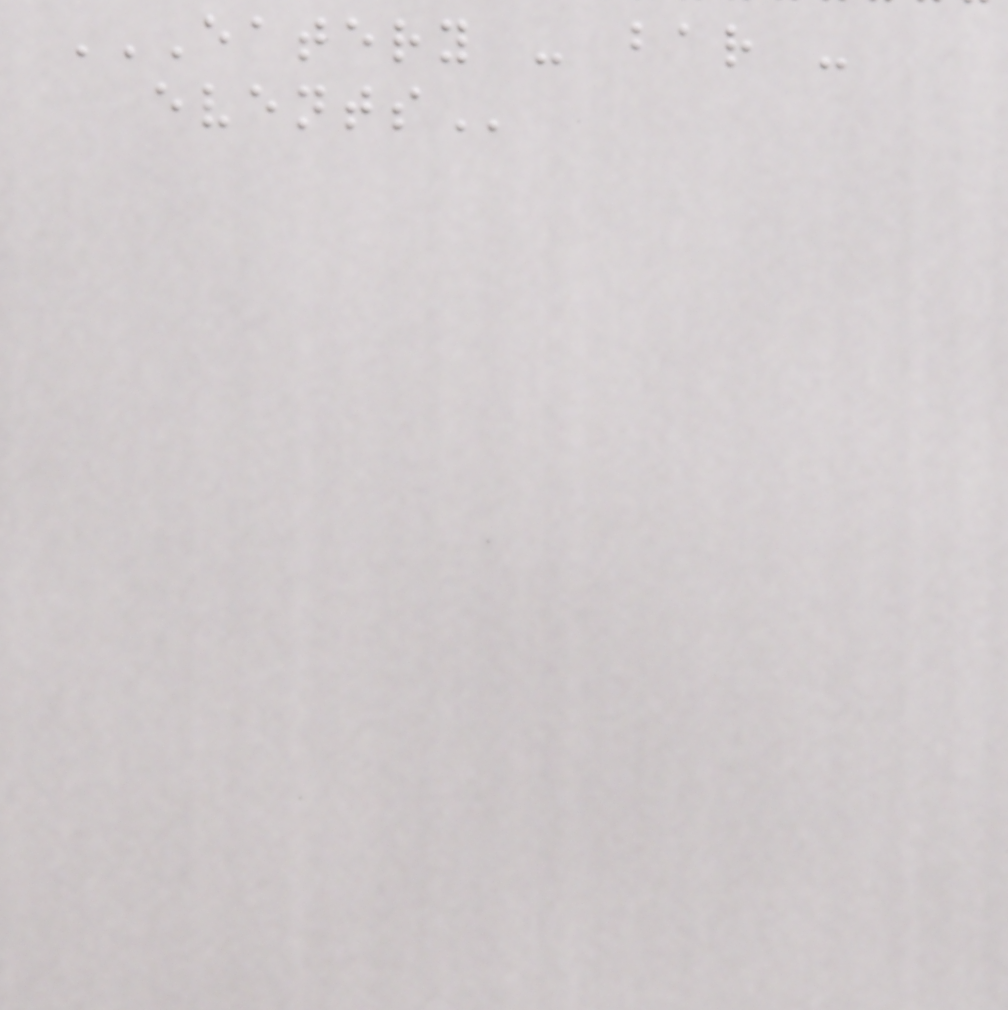EATERY - BAR -
EVENTS
